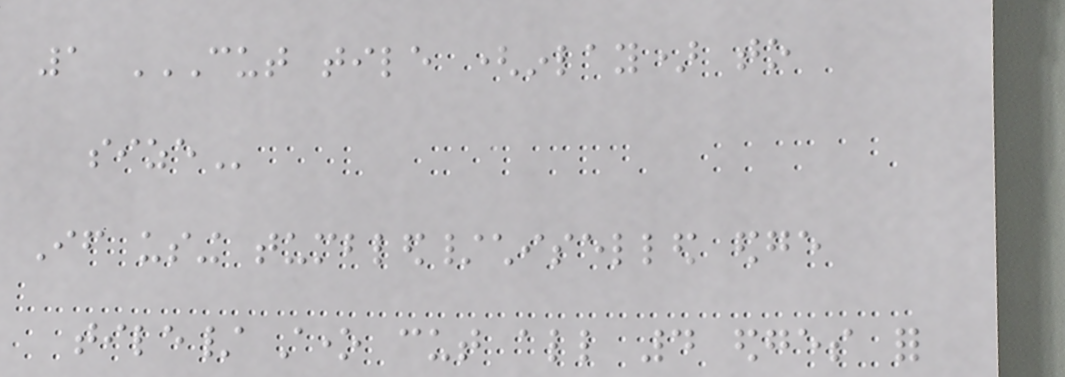1 CUT TILE (INLAY) TO
SIZE
If using tumbled/chiselled edge
tile/ stone cut all 4 edges for
